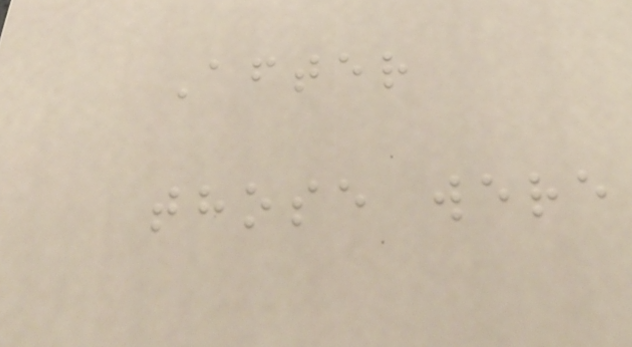After
those were
